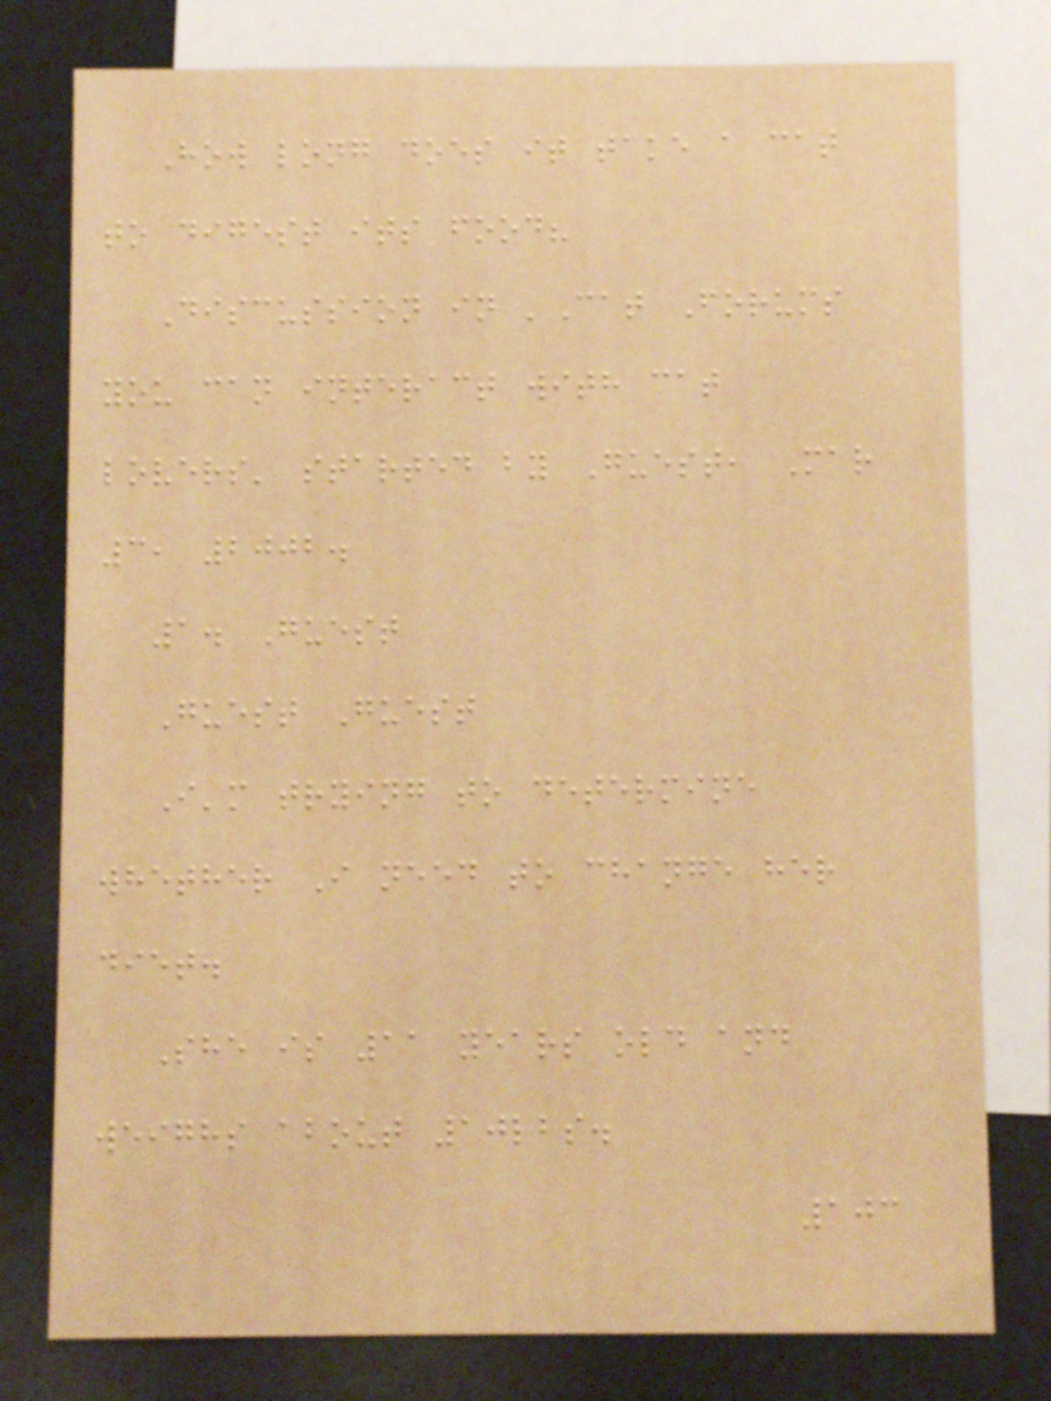How long does it take a cat
to digest its food?
Discussion in 'Cat Forums
you can interact with cat
lovers' started by Guest, Mar
3, 2002.
1. Guest
Guest Guest
I'm trying to determine
whether I need to change her
diet.
She is 11 years old and
weighs about 10lbs.
103
